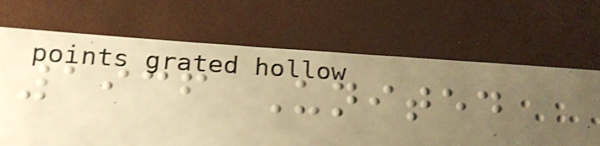1936 United
